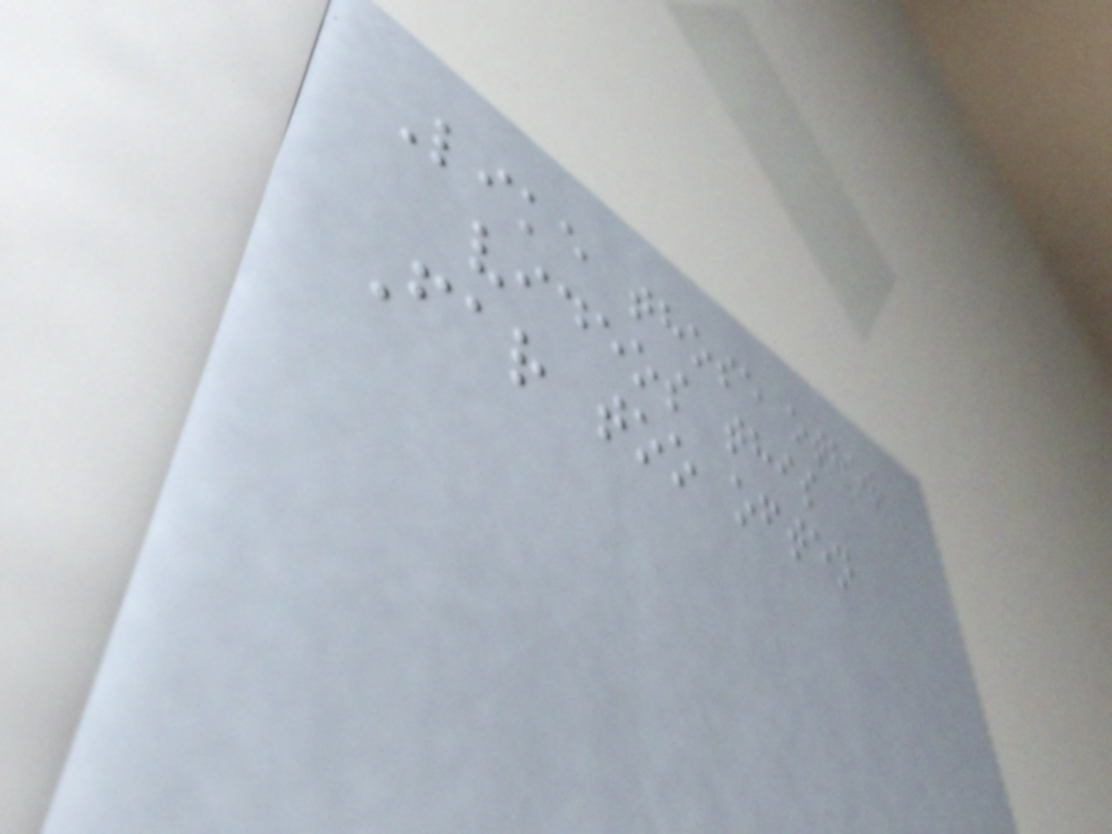Like those other
videos this
Far too often
